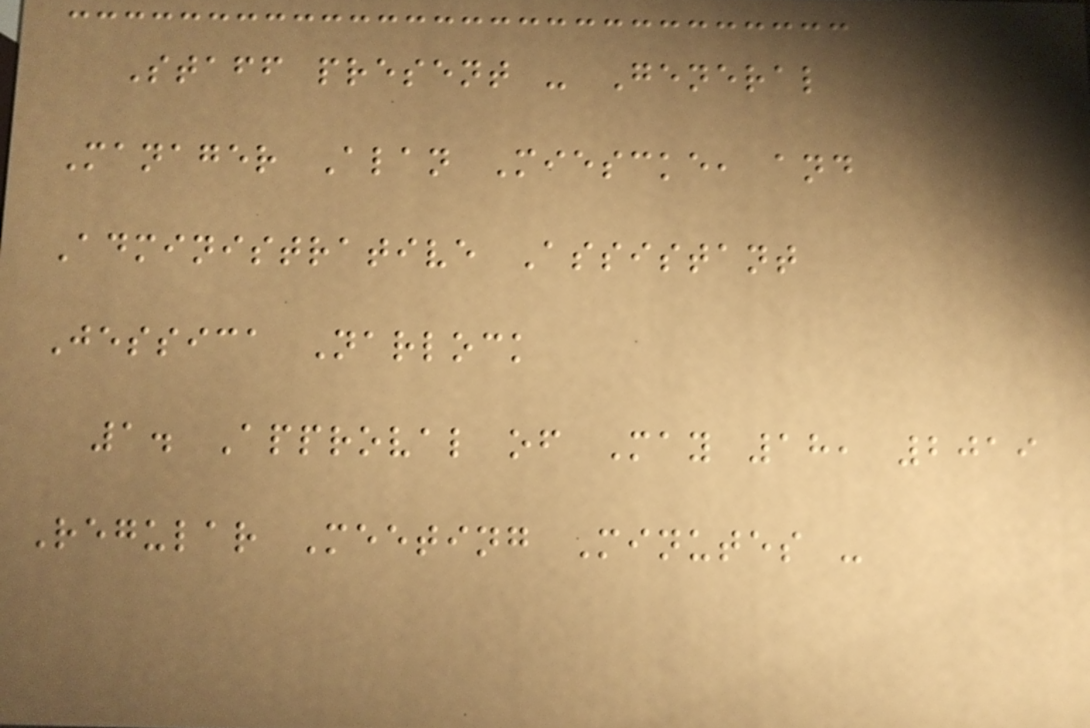Staff present - General
Manager Alan Miescke, and
Administrative Assistant
Jessica Narlock
1. Approval of May 18, 2019
Regular Meeting Minutes -
